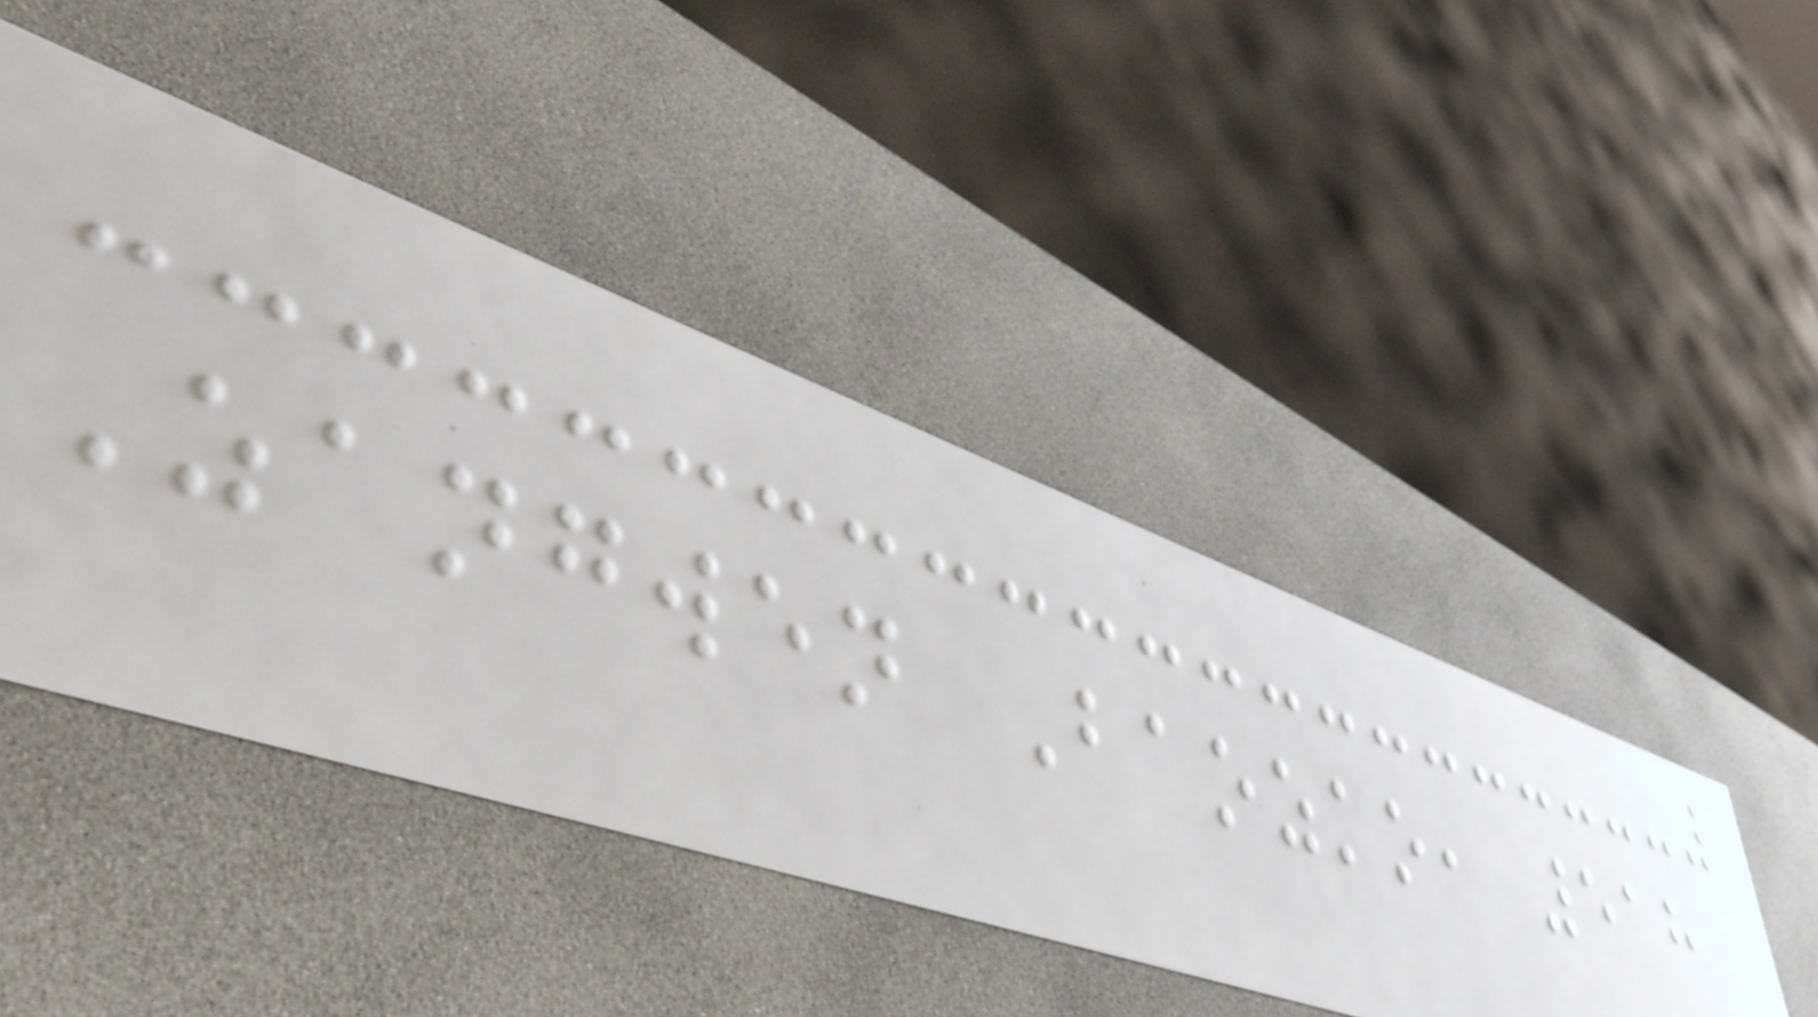Zangwen Baozko, 518
